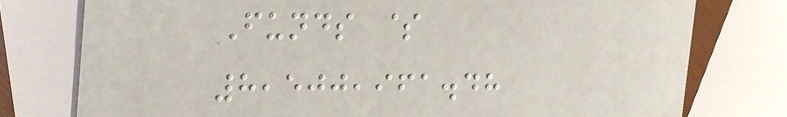Funds $
8,500,961.48
